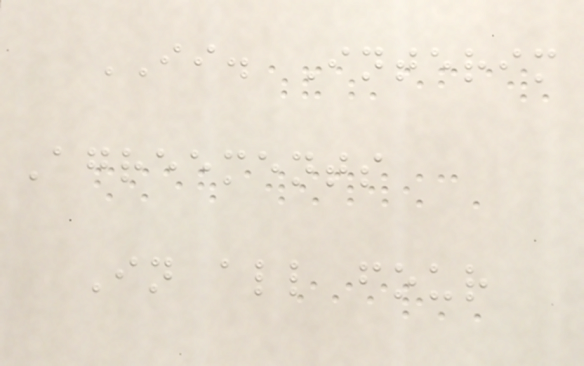II. Interim
Agreements
In all four
